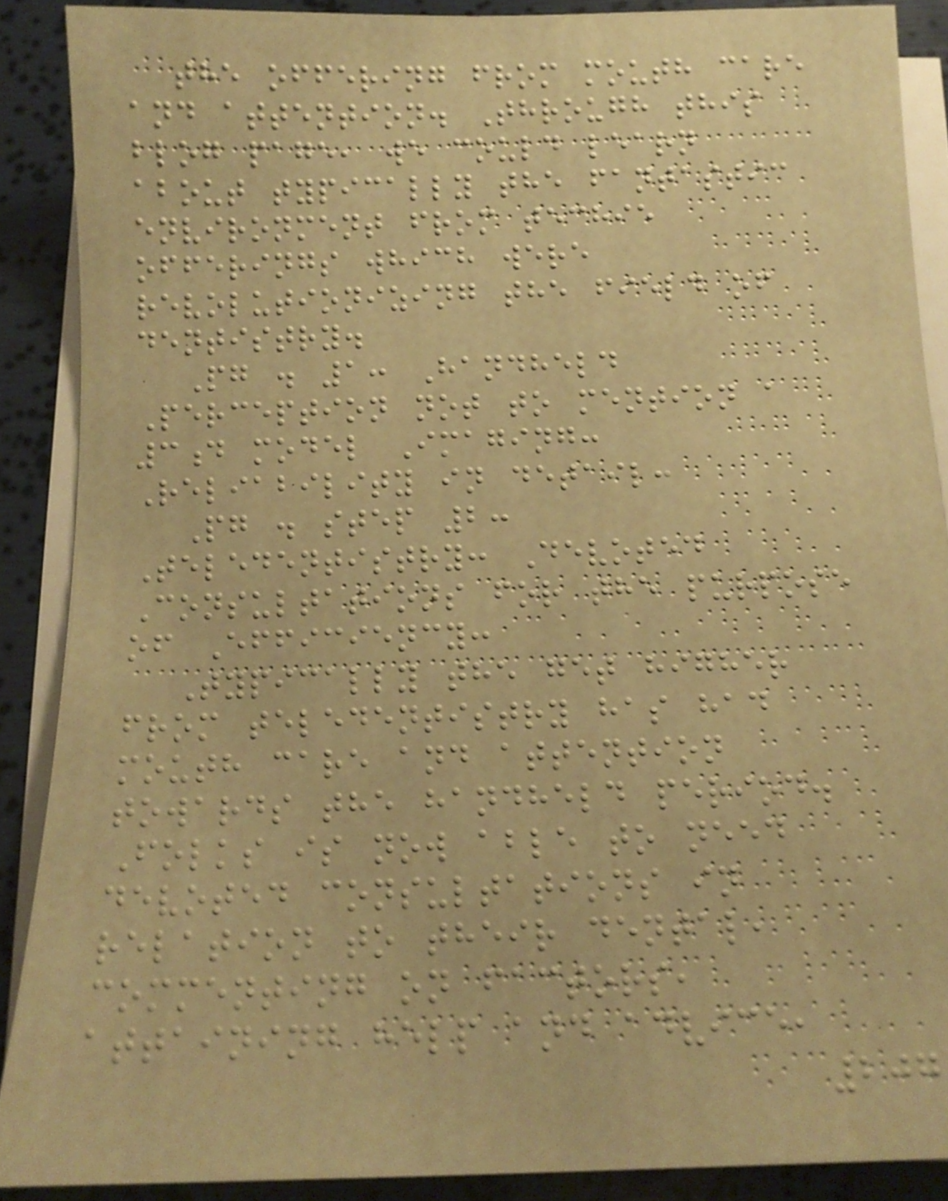the offering from mouth care
and attention. Through this
blog page, we could learn
about typically the fantastic
environment from techie
offerings which were
revolutionizing the field of
dentistry.
Pg . 1: Handheld
Perception not to mention a
3d model Imaging:
Reliability in detail:
Pg . step 2:
Teledentistry: Devoted
Consultations for the purpose
of Efficiency:
Typically the get higher
from teledentistry has had
mouth care and attention
towards the handheld period.
Folks is now able to need
devoted consultations in
relation to their dental,
commenting on factors,
attaining help and advice,
207
